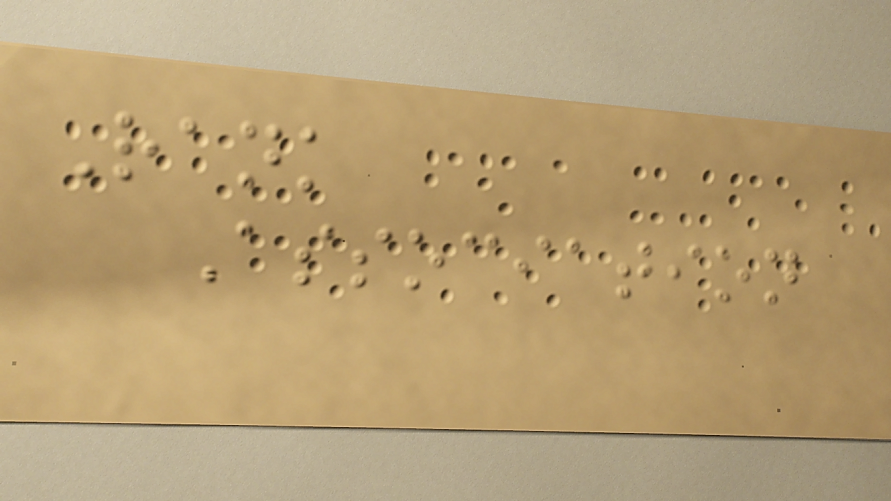Rank
Association
